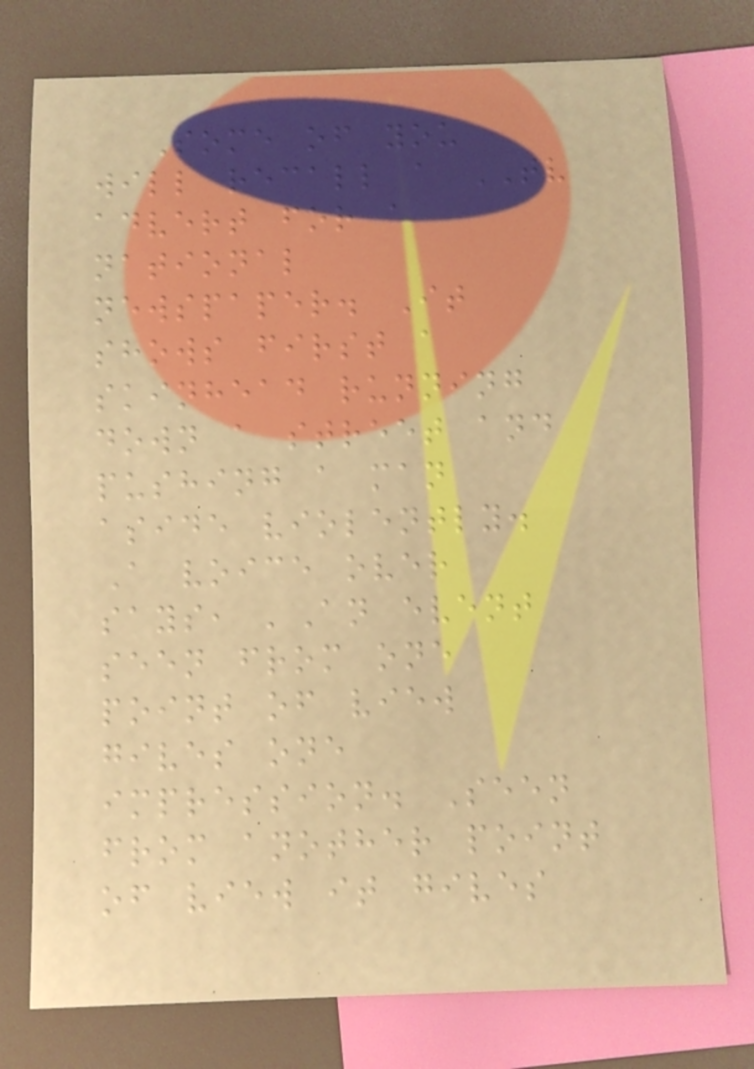Some of you
will recall a TV
advert for a
national
newspaper. It
shows first a
skinhead running
down a street and
pushing a man
aside violently.
A voice over
says, 'An event
seen from one
point of view
gives one
impression. Seen
from another point
of view it gives
